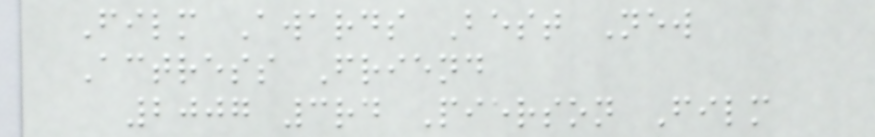Film Awards Best New
Actress Friend
2007 3rd Pierson Film
